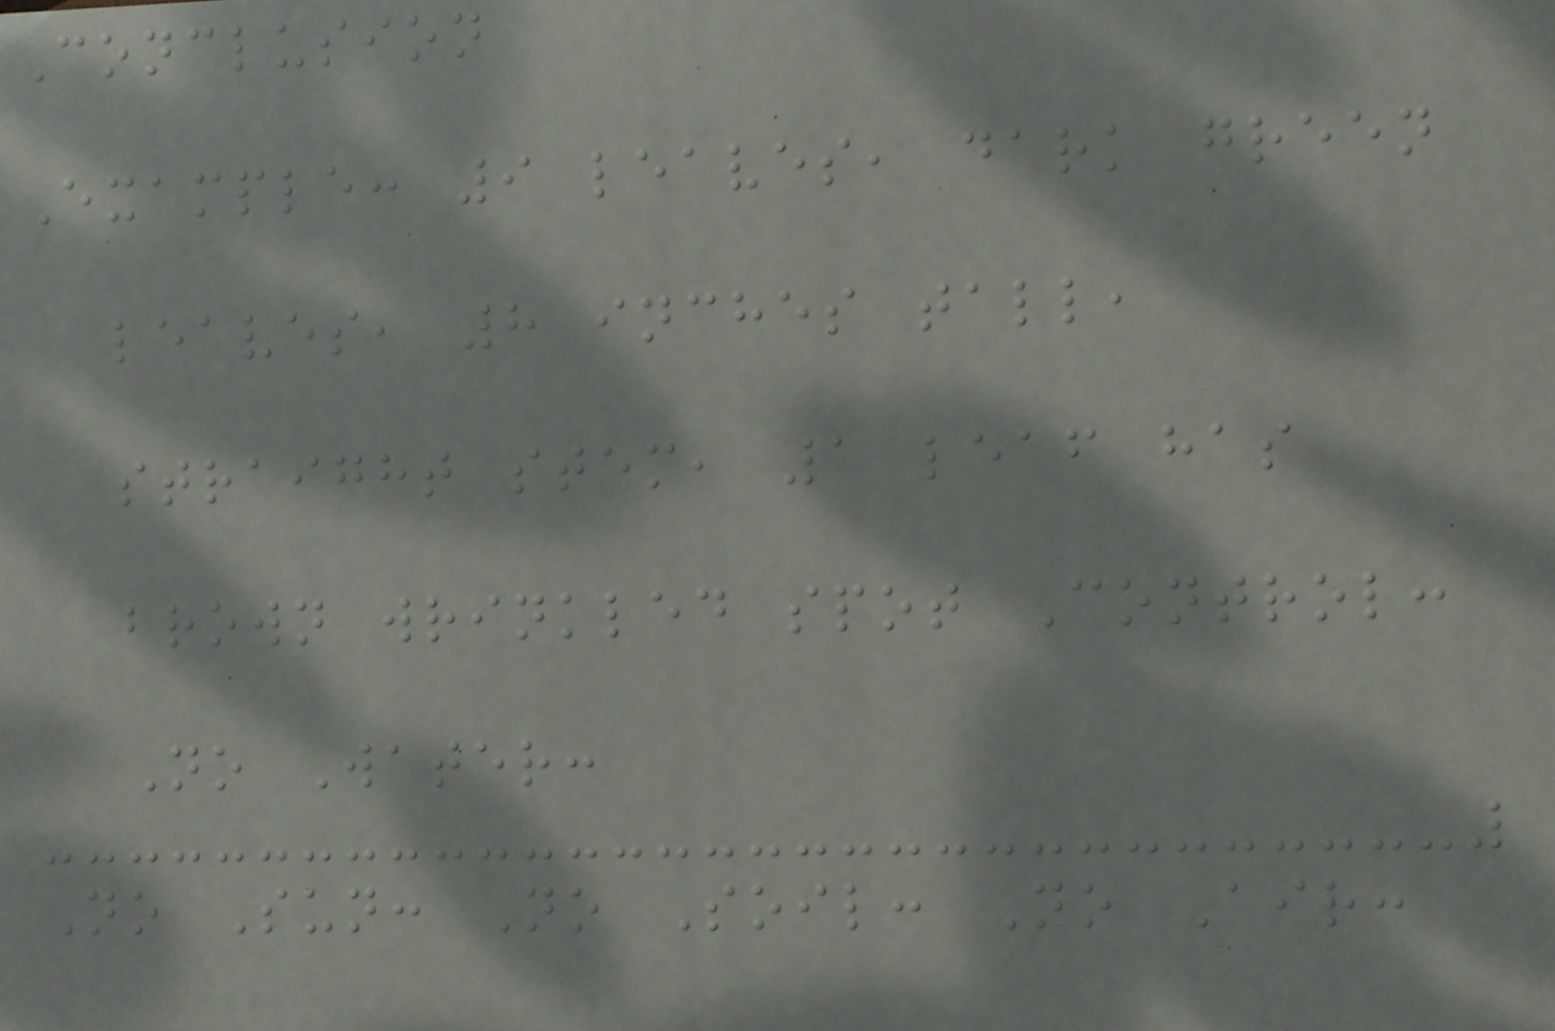Conclusion
Example: 9 leaves, dark green
leaves, 8 inches tall,
straight stem, 1 leaf has
brown wrinkled spot Control:
No Water:
No Sun: No Soil: No Air:
